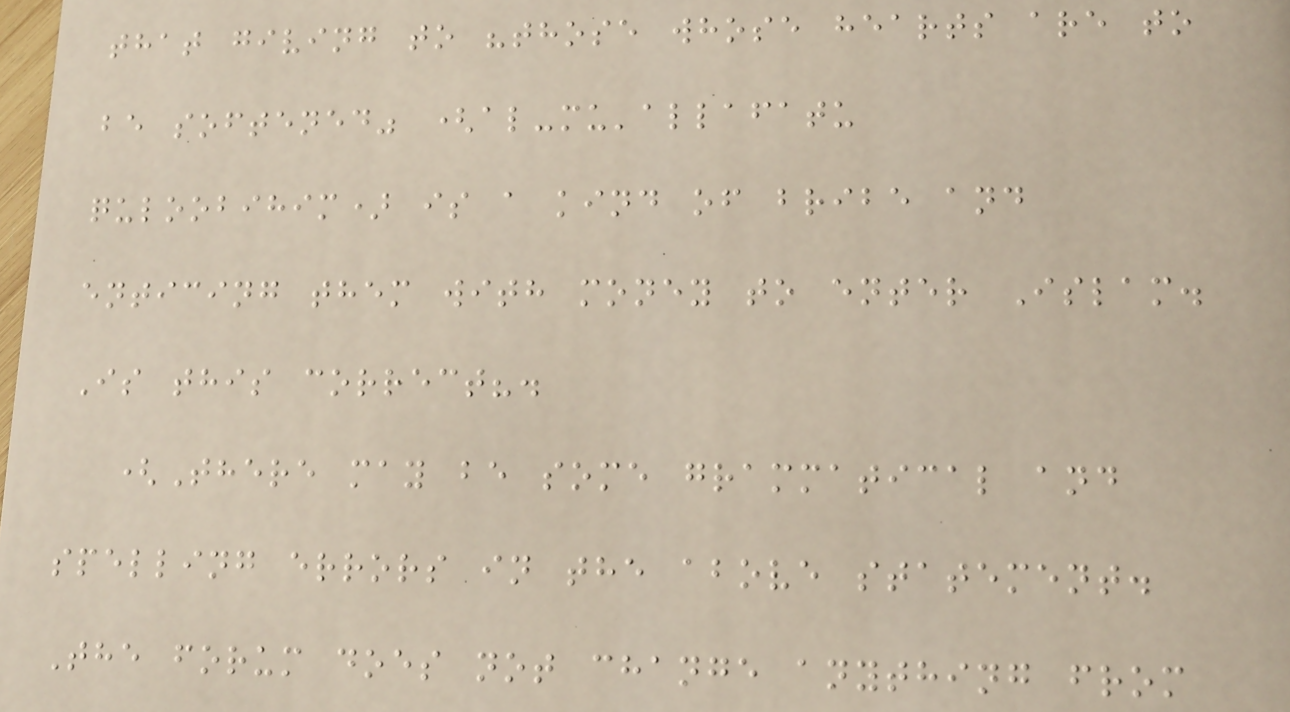that giving to "those whose hearts are to
be softened" (al-mu'allafatu
quloobihim) is a kind of bribe and
enticing them with money to enter Islam.
Is this correct?.
(There may be some grammatical and
spelling errors in the above statement.
The forum does not change anything from
